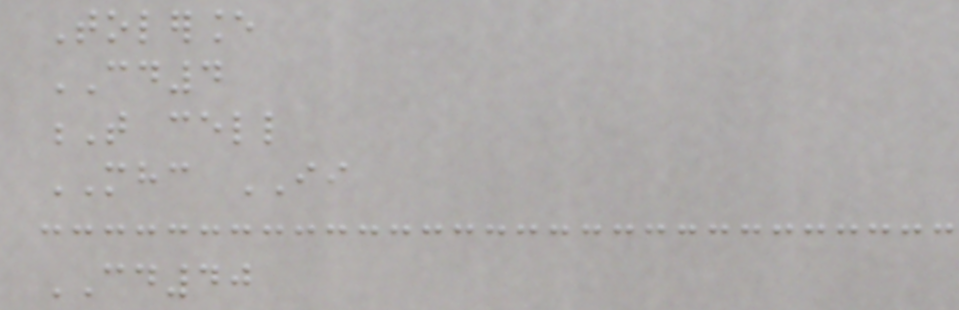Tolerance
CD4
T cell
MHC II
CD40
